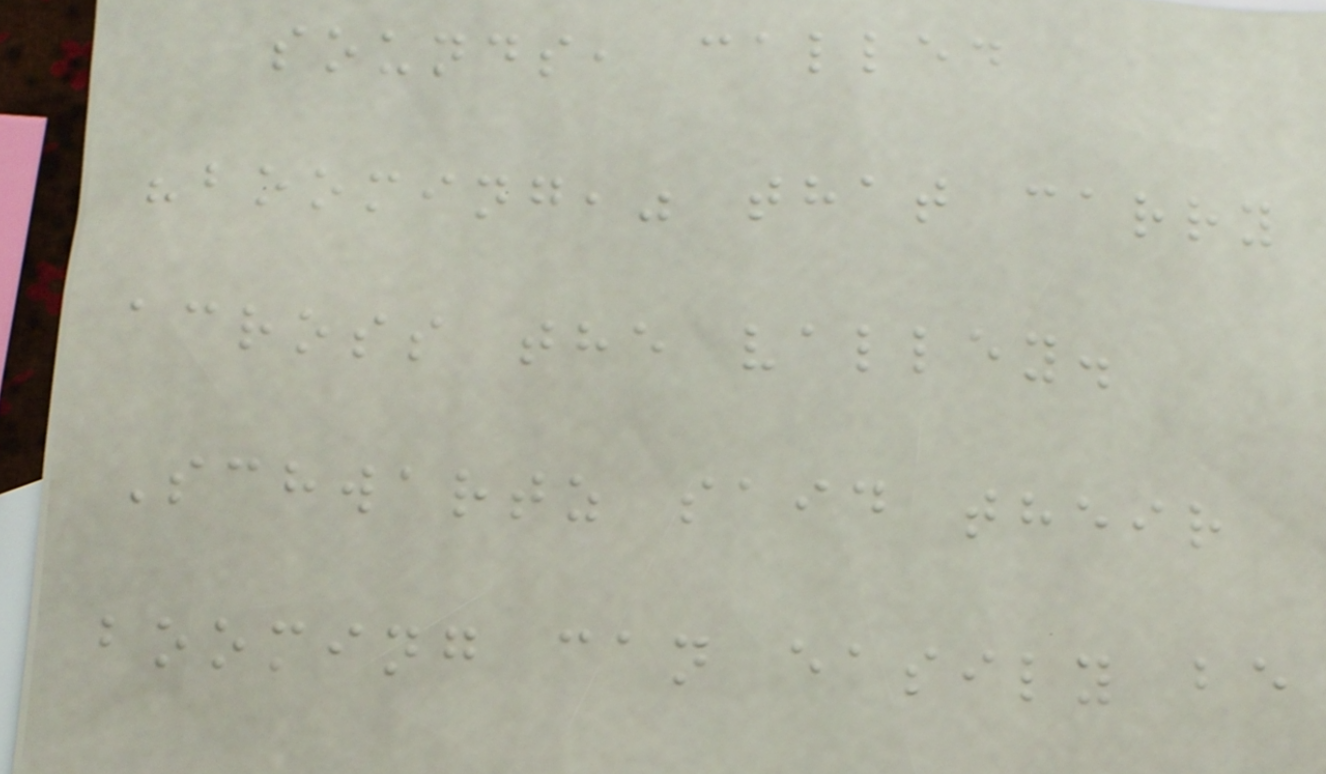sounds, called
"booming," that carry
across the valley.
Schwartz said their
booming can easily be
